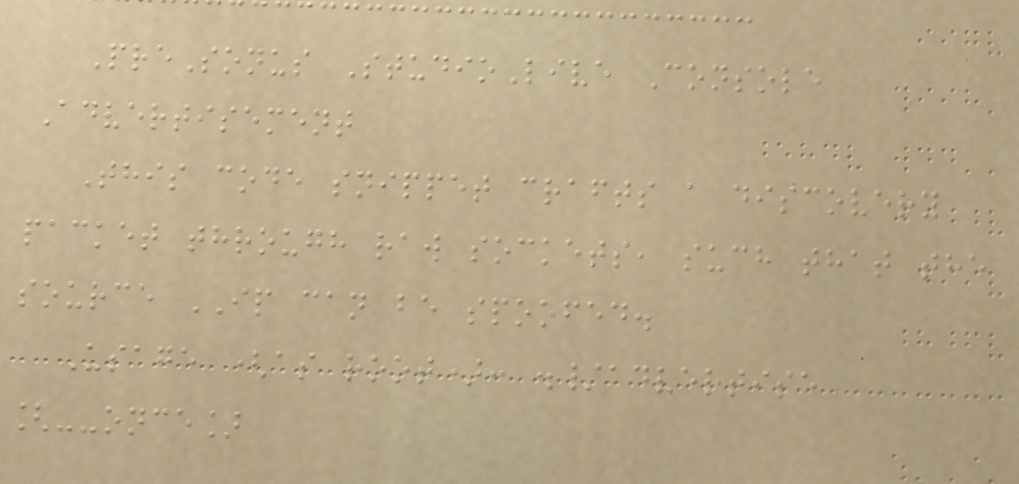PreSonus StudioLive Console
Advertisement
This code snippet crafts a discovery
packet through raw sockets, such that the
source IP can be spoofed.
Usage (as root): ./advertise
[--once]
